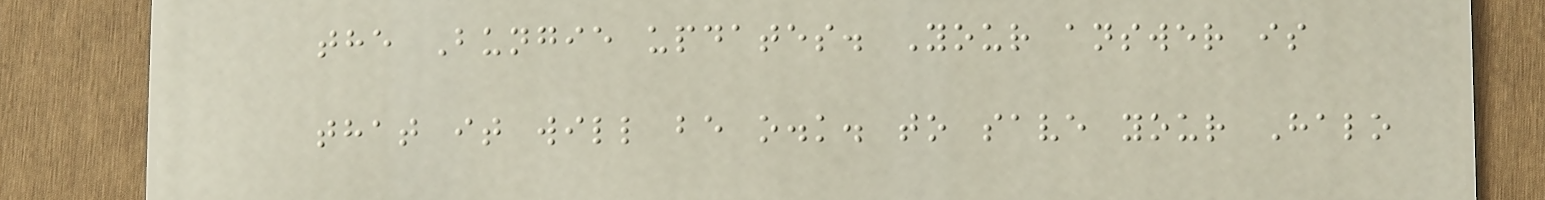the Bungie updates. Your answer is
that it will be o.k. to save your Halo
